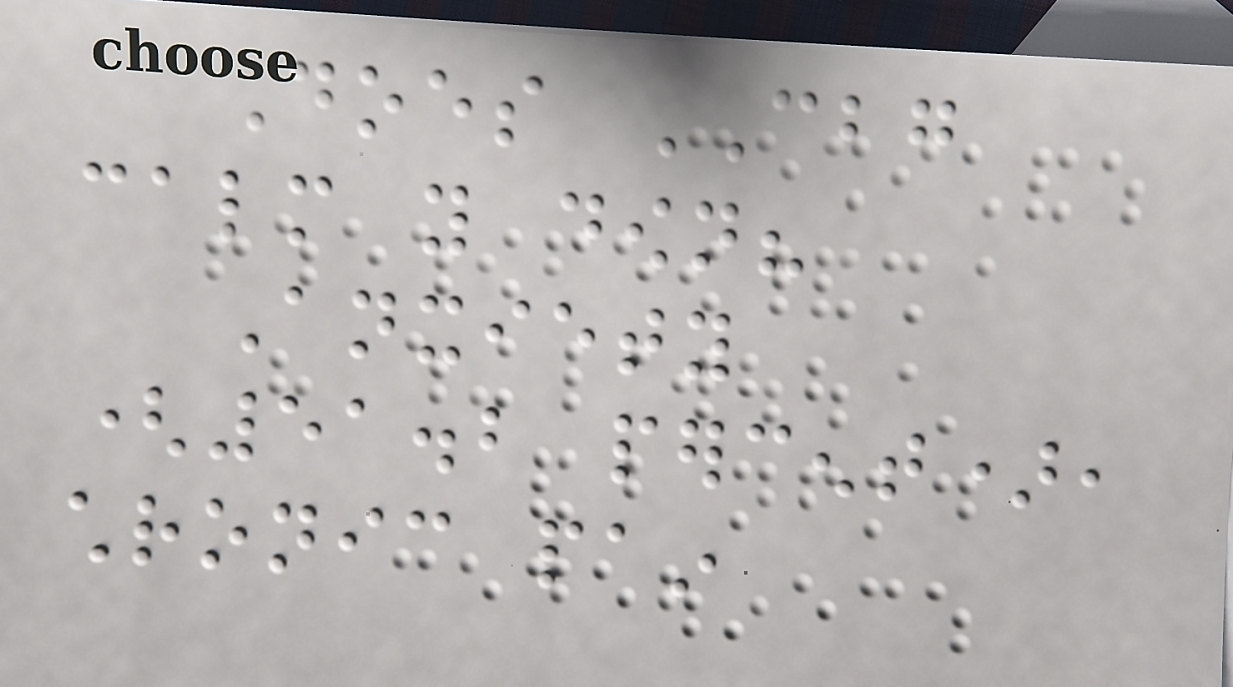Does CBG
calm you down?
Anxiety
(51.2 percent),
chronic pain
